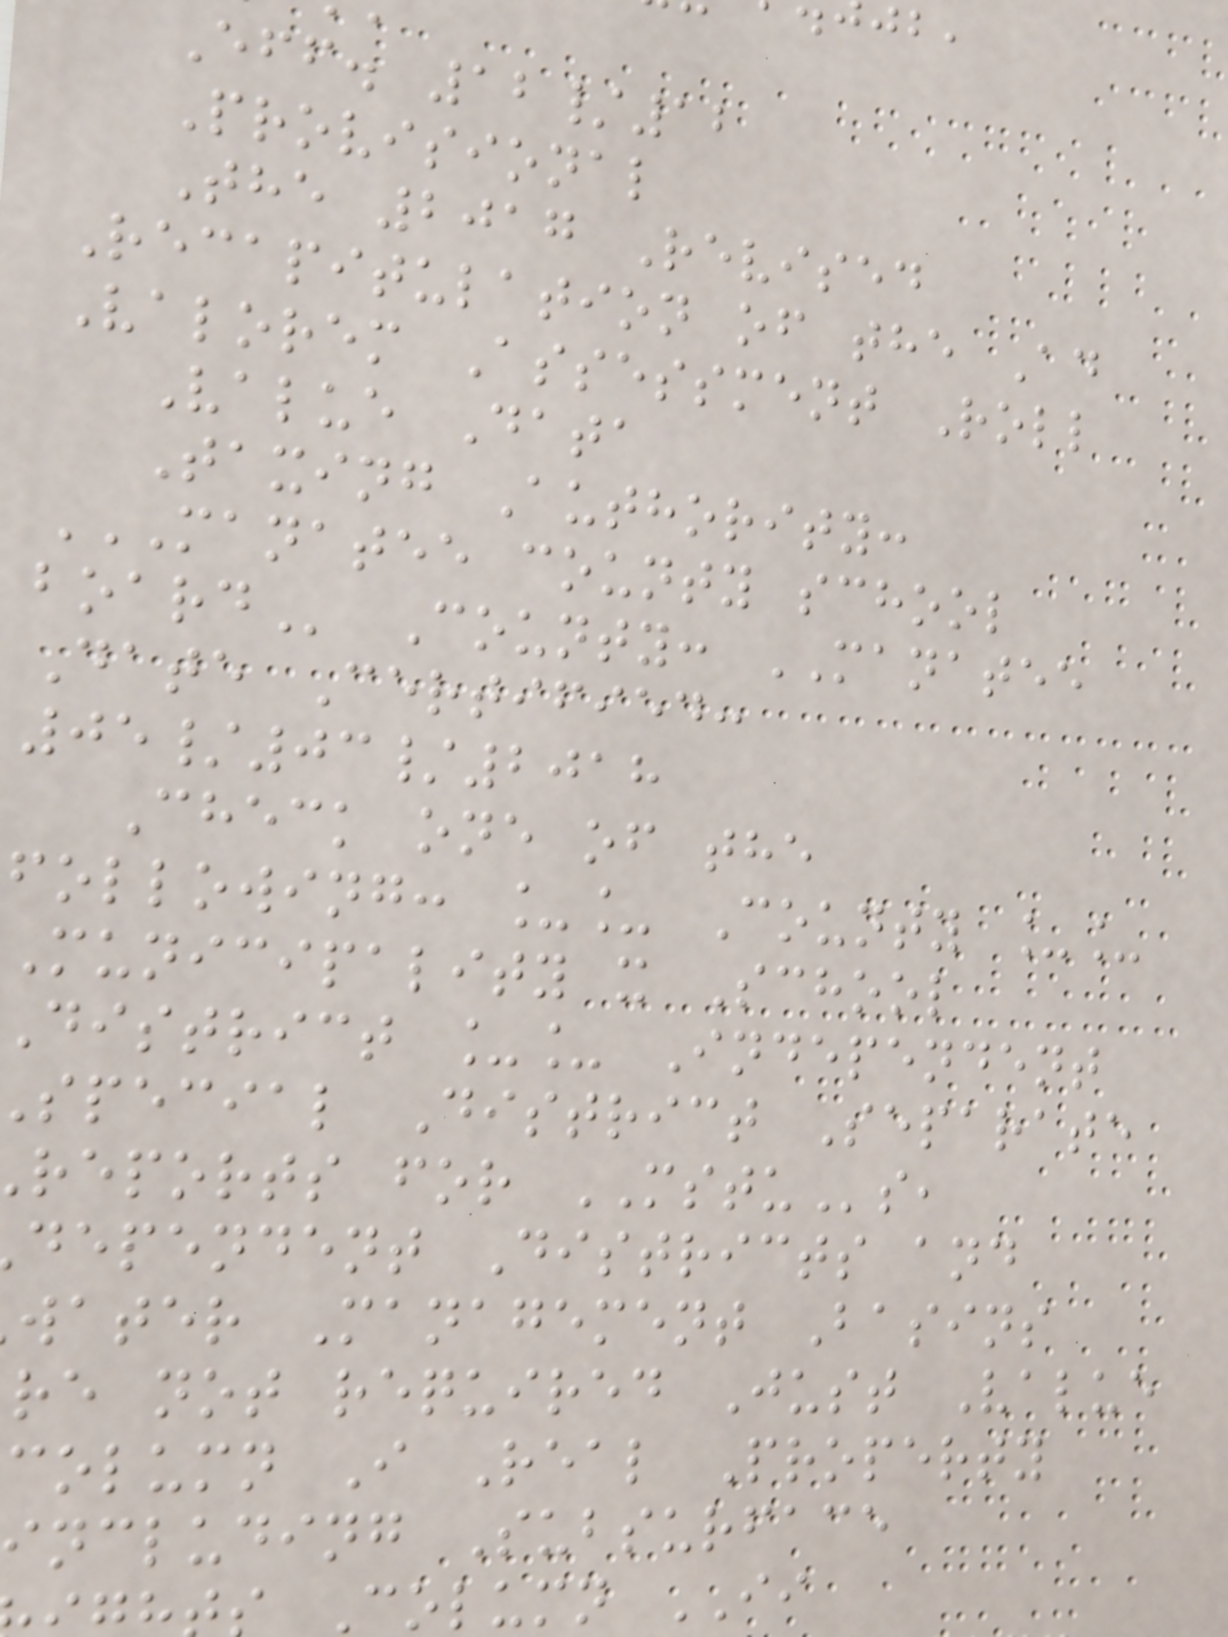Eff. 12/12
Provisional
The 2017 Revised
Recapitulation of the Ad
Valorem Assessment Roll
Value Data
Taxing Authority:
MANATEE COUNTY SCHOOL
County: MANATEE
Date Certified:
05/03/2018
Check one of the
following: __ County __
Municipality x School
district __ Independent
special District Separate
reports for MSTUs,
dependent Districts and
water Management Basins
re not required Just Value
column I Real Property
including Subsurface
Column II
